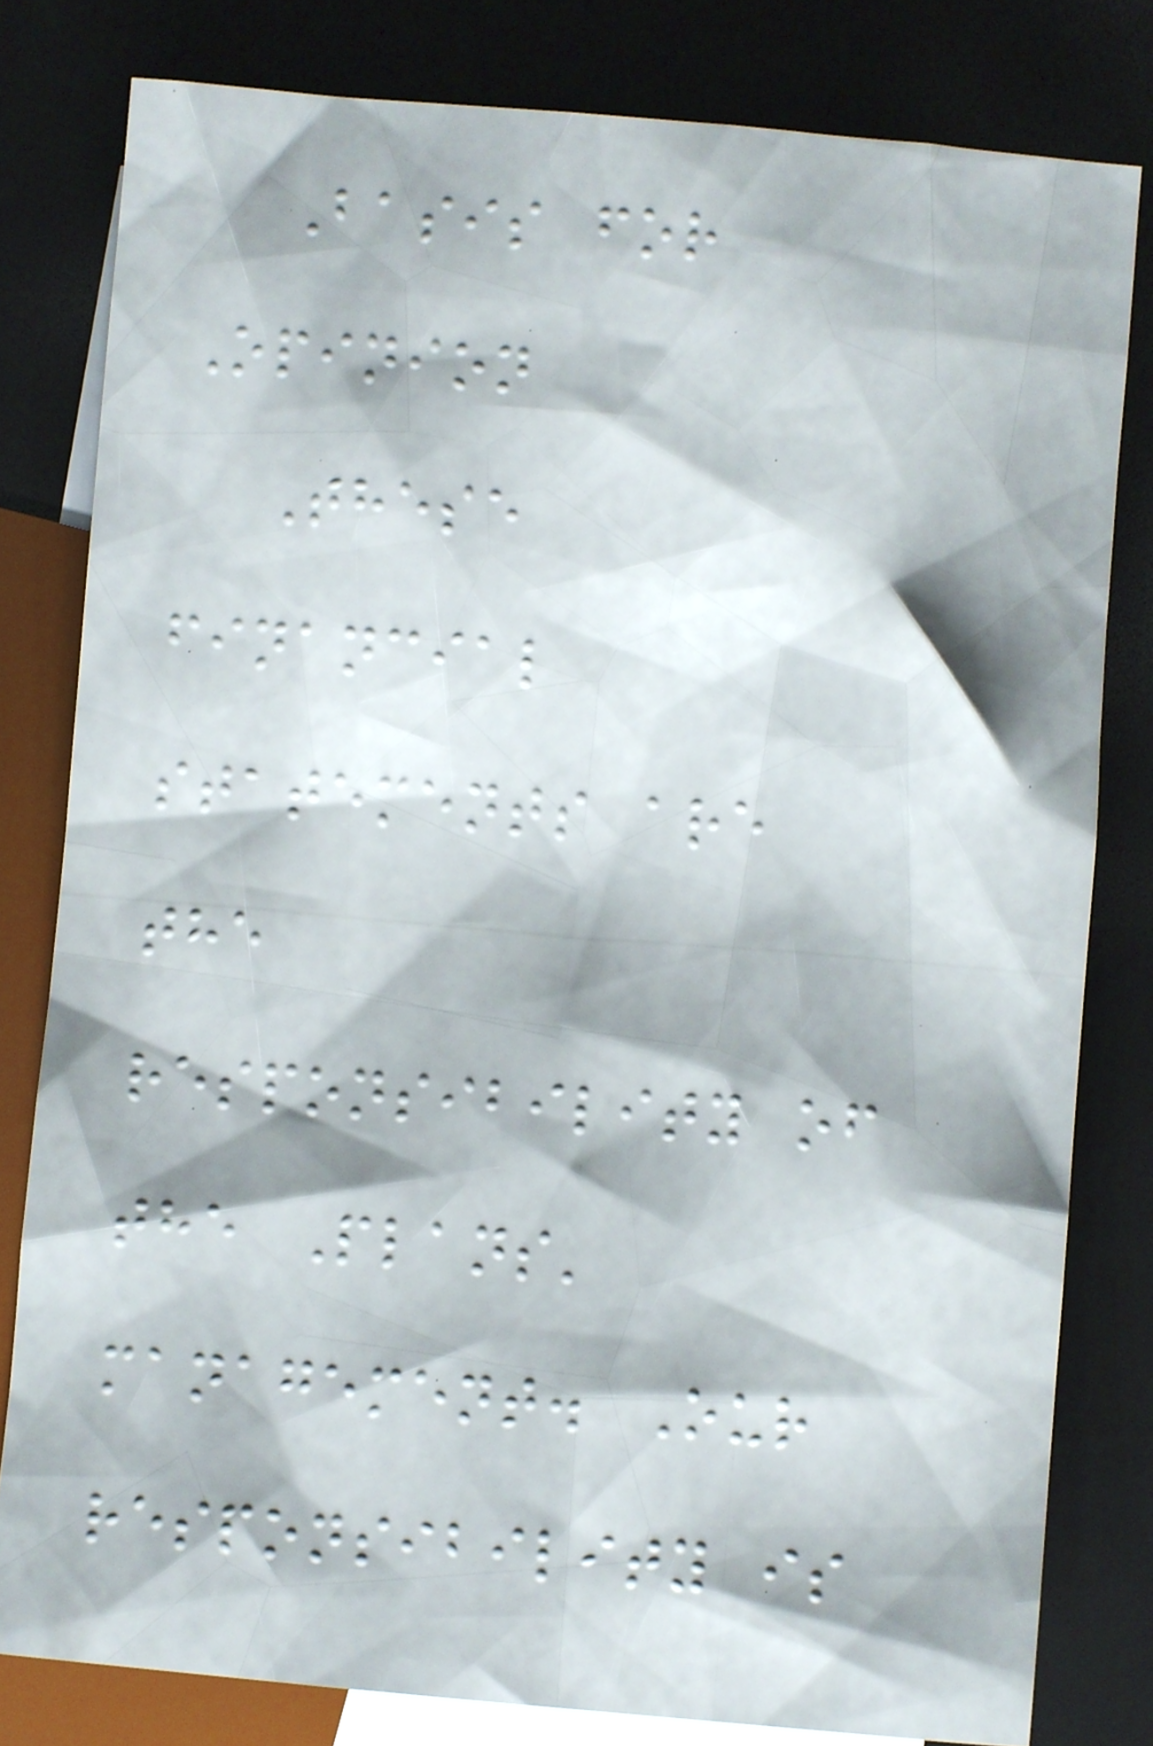Basis for
Opinion
These
financial
statements are
the
responsibility of
the Plans'
management. Our
responsibility is
